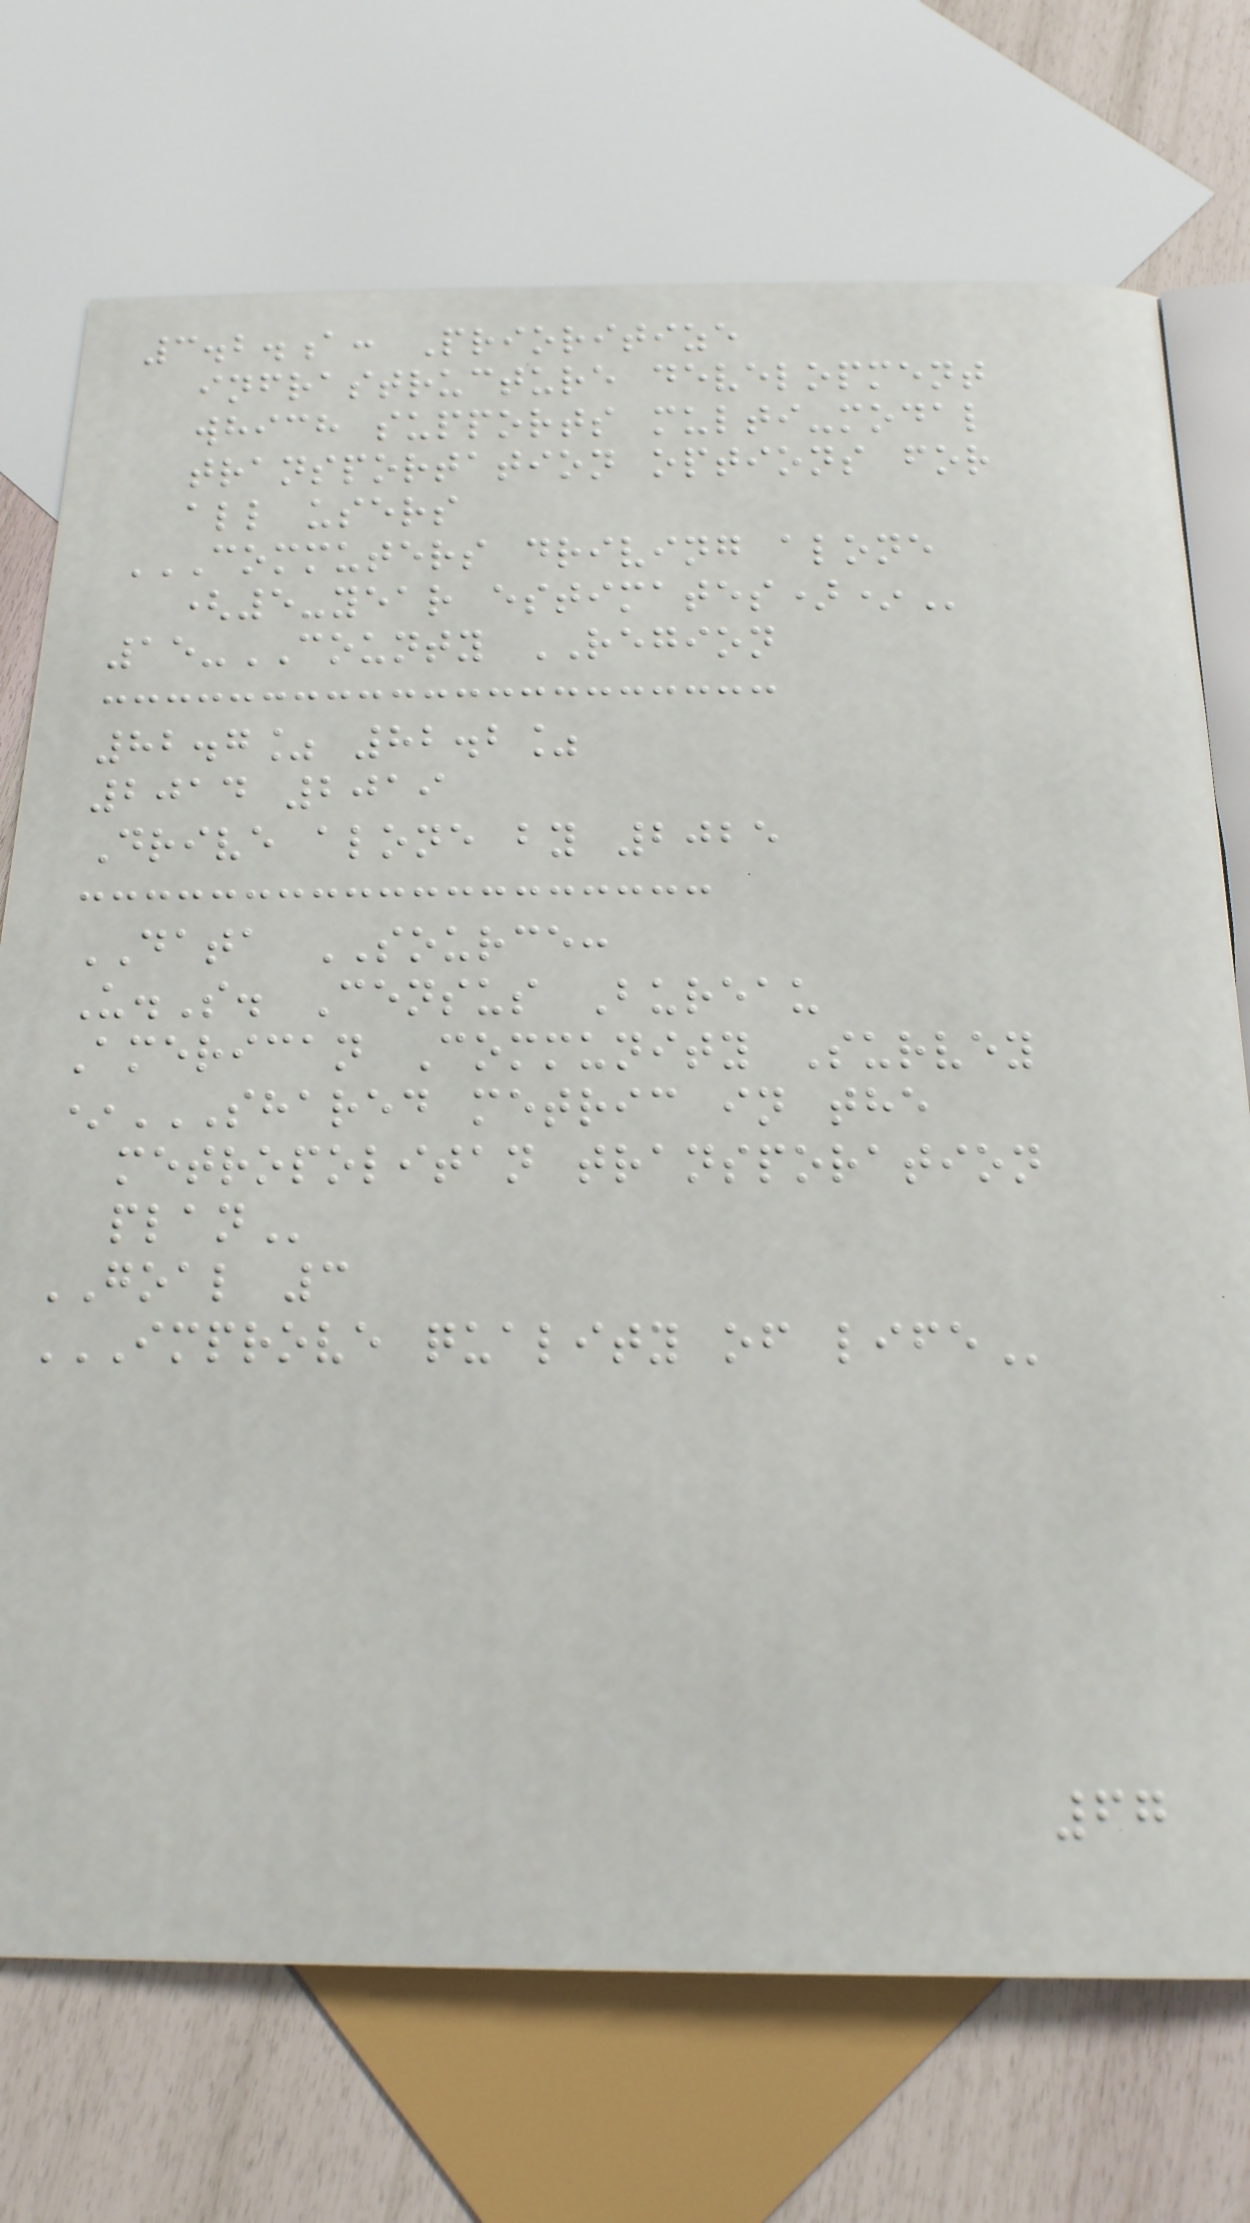3.2.a: Prioritize
infrastructure development
which supports multi-modal
transportation options for
all users
COMMUTERS DRIVING ALONE
(5-YEAR ESTIMATES)*
15-COUNTY REGION
82.7% 82.2%
2014 2019
Drive alone by 2025
DATA SOURCE:
U.S. Census Bureau
American Community Survey
*SHARED METRIC IN THE
METROPOLITAN TRANSPORATION
PLAN
GOAL 3
IMPROVE QUALITY OF LIFE
67
